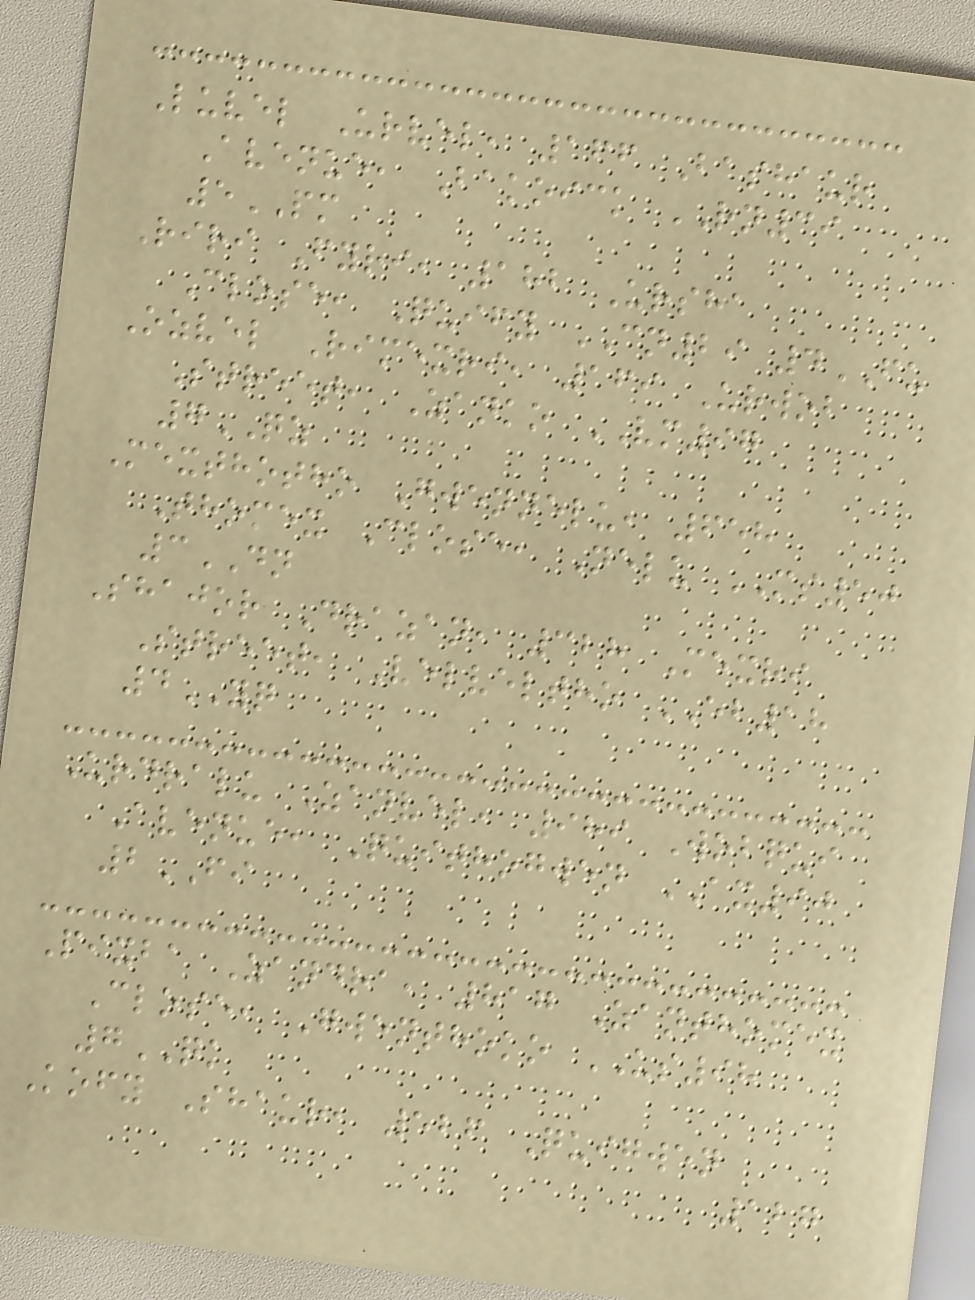Luvel Urvel, 166 Bashaur
Avenue, Bakoick RN39
5PM
Riri Fyri, 182 Ursha
Close, Quify CN29 4FU
Ozvel Rimexri, 169 Urwob
Street, Zanko VM97
7QZ
Mexthotho Gwennelu, 658
Thomex Close, Nelu MS50
3DN
Shajor Drazan, 328 Mexri
Street, Velveltho EB18
4YQ
Urdralu Zanvel, 989 Wobqui
Avenue, Quithogwen AX90
2FI
Pixba Zandra, 817 Zanthomex
Close, Gwenthoko US98
7QK
Kofy Shaur, 526 Quigwen
127
